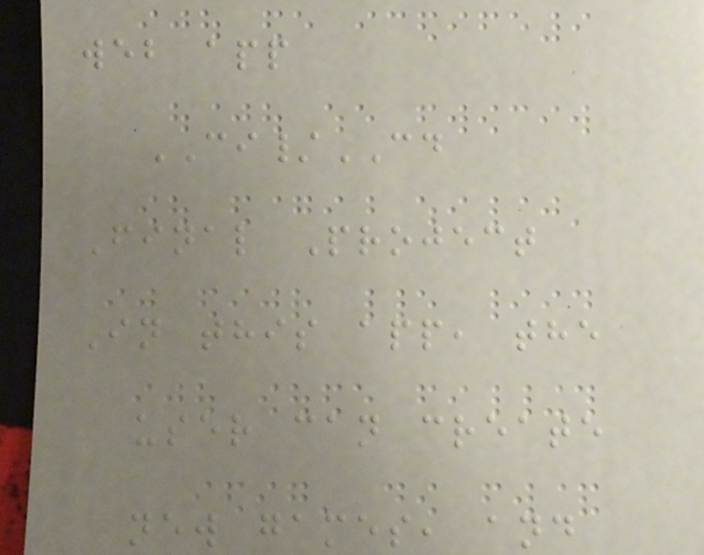web app
CI/CD
Final Project
In this app, the
user can create
new games, and
